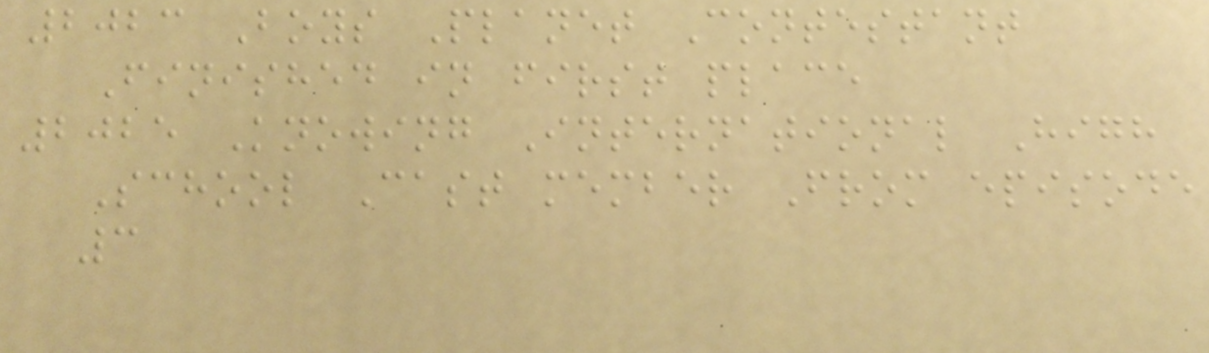2023 Boys Planet Contestant
Finished in first place
2025 Knowing International High
School Cast member From episode
3
